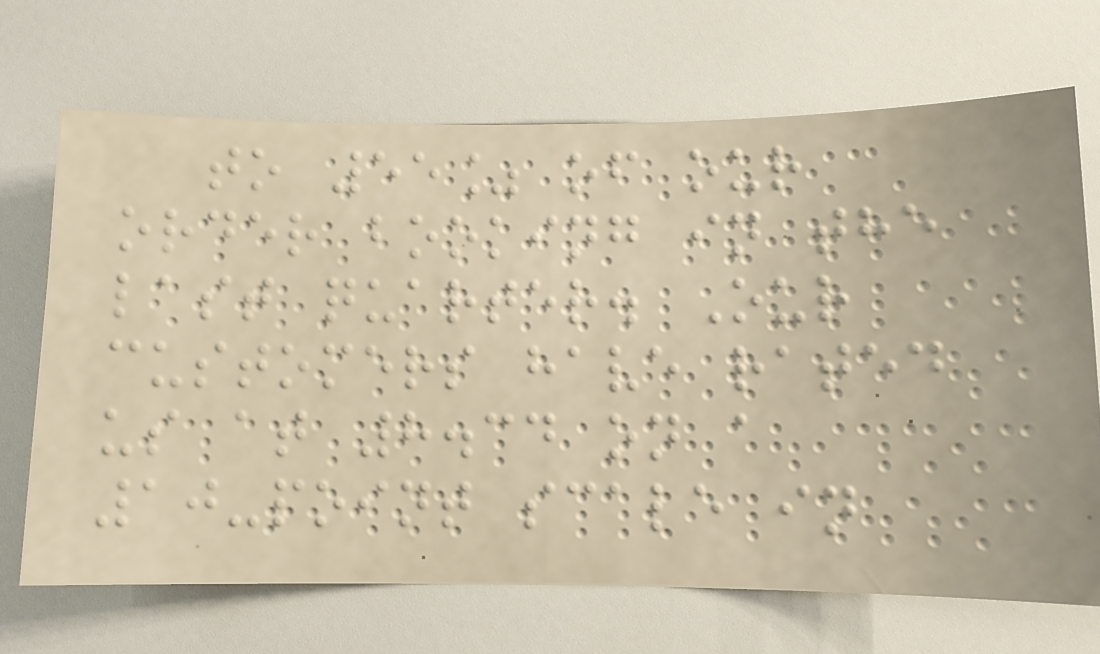to 55% of our
order booking in the
last quarter. Our
customers have rated
us at 8.34 on a
10-point scale in
